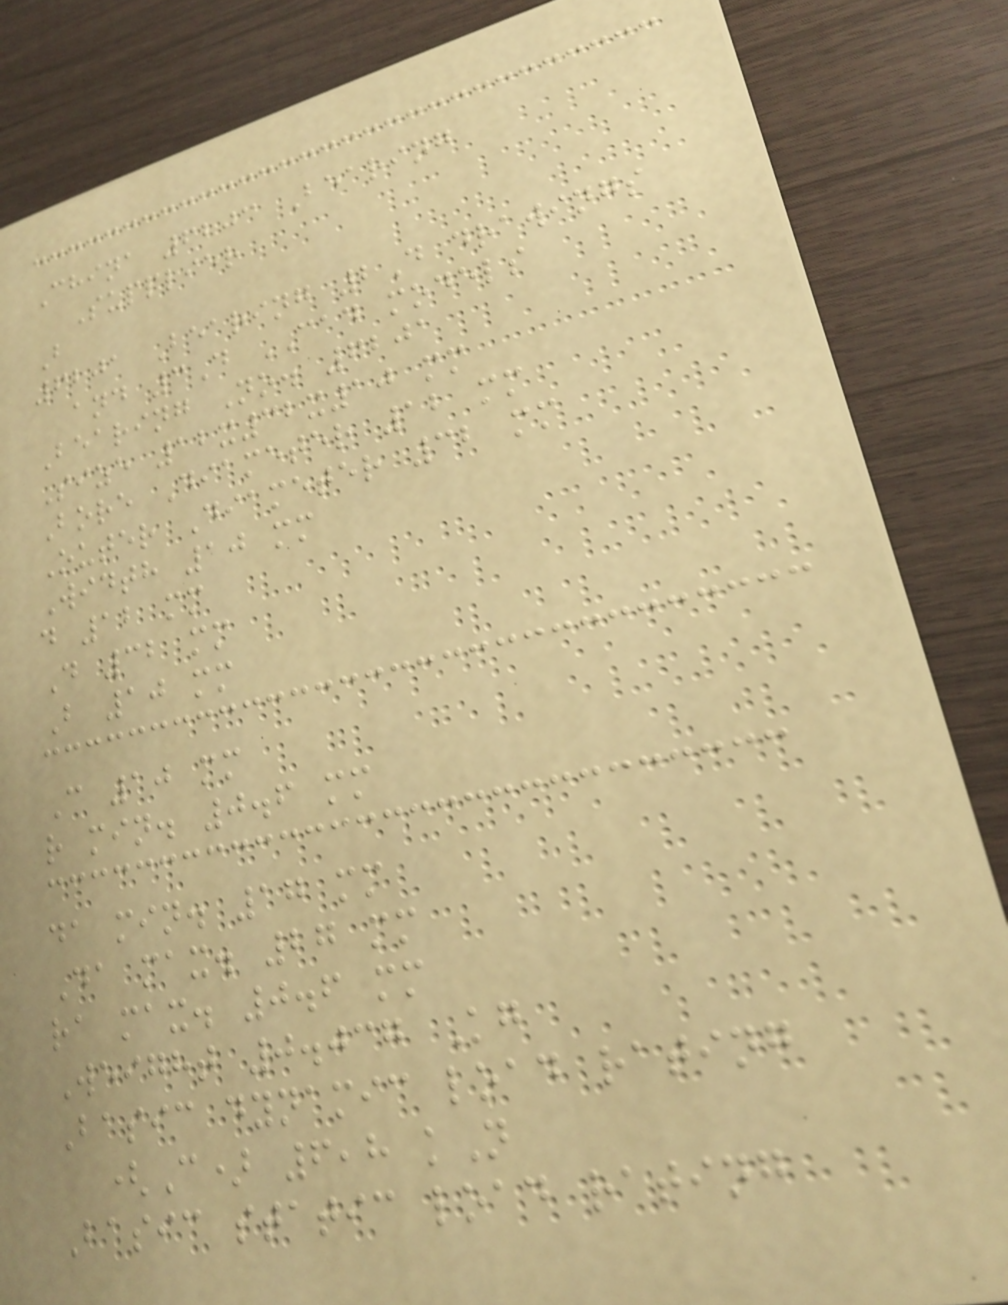China 6203 Bearing
Supplier
B
6201 Bearing 2D drawings
and 3D CAD models
Bearing No. 6201
Size 12x32x10 mm
Bore Diameter 12 mm
Outer Diameter 32 mm
Width 10 mm
d 12 mm
D 32 mm
B 10 mm
C 10 mm
r min. 0.6 mm
da min. 17 mm
Da max. 27 mm
ra max. 0.6 mm
Weight 0.037 Kg
Basic dynamic load rating
(C) 6,8 kN
Basic static load rating
